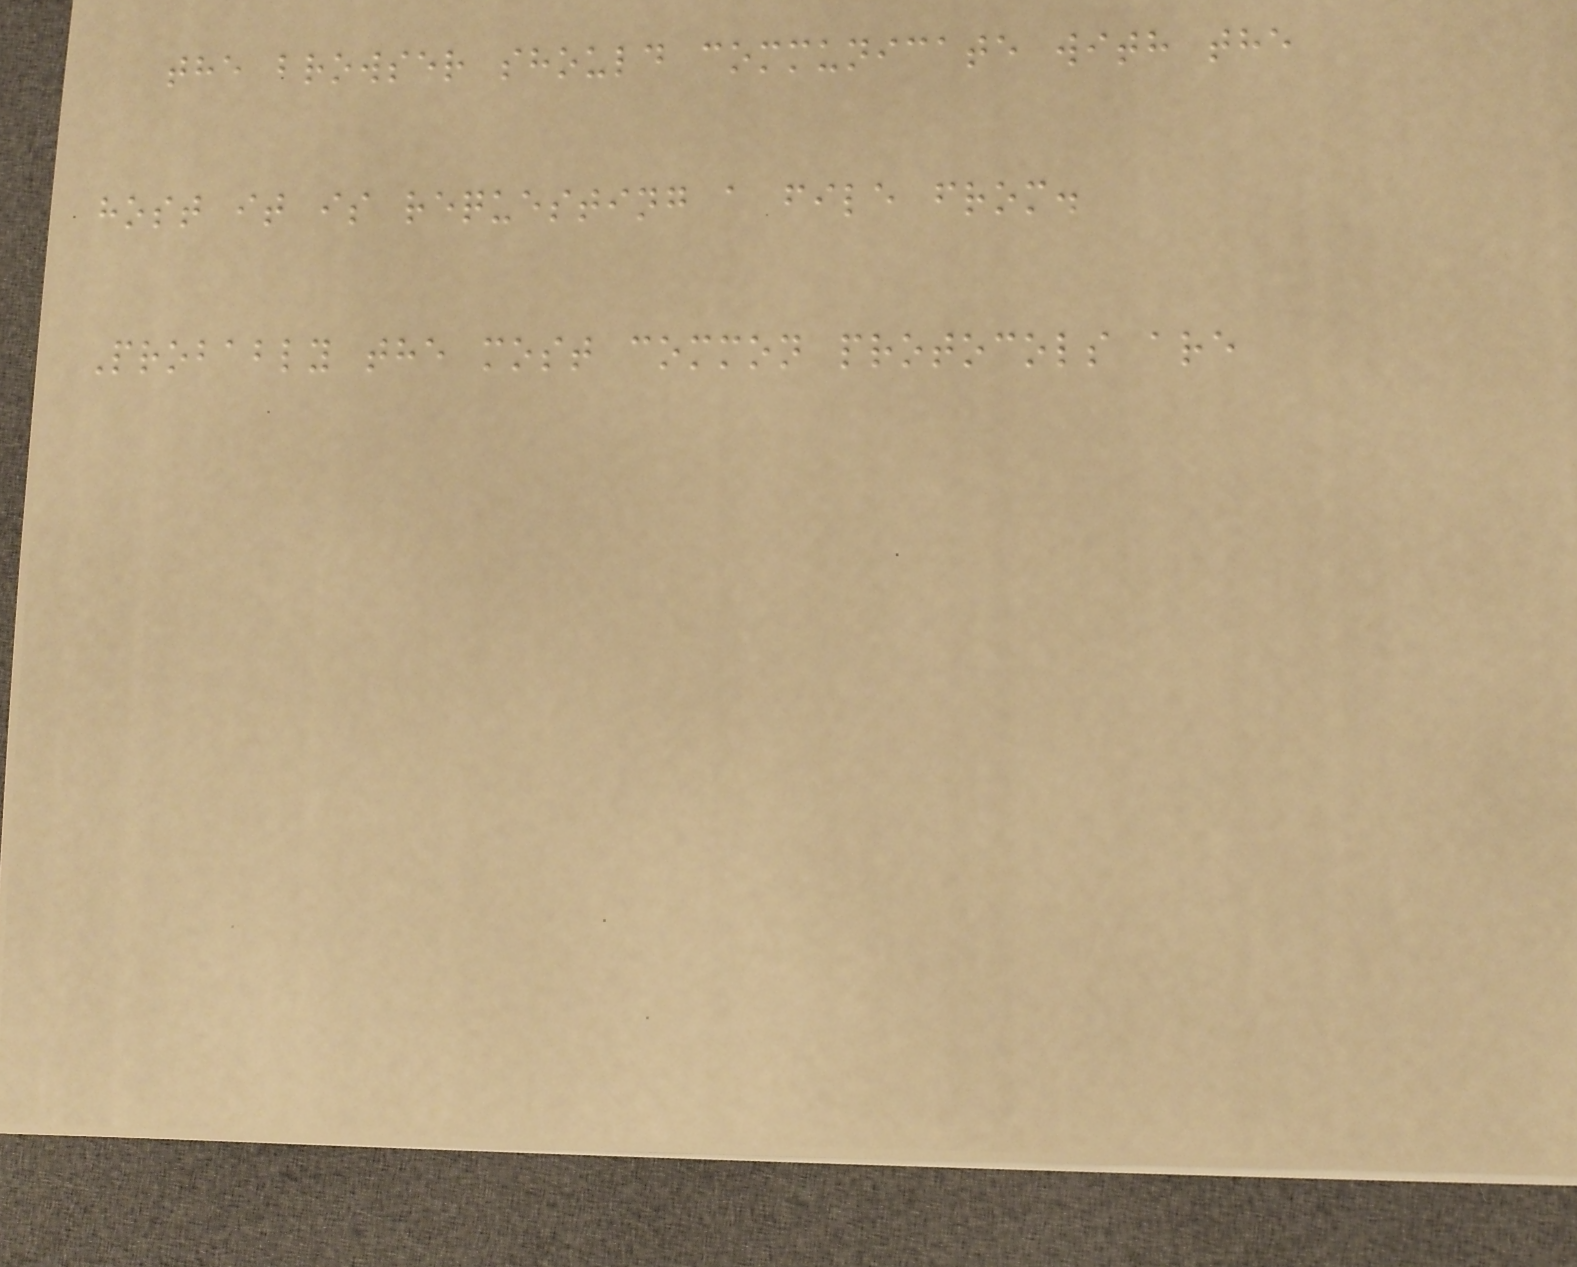the browser should communicate with the
host it is requesting a file from.
Probably the most common protocols are
